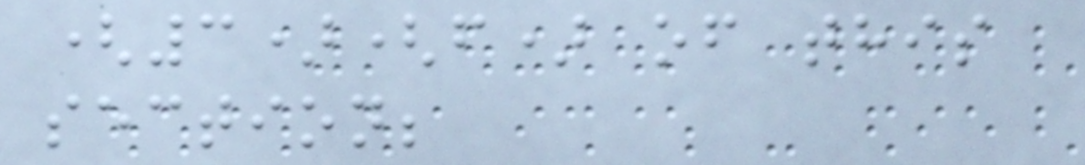(3)(f) of this
section;
